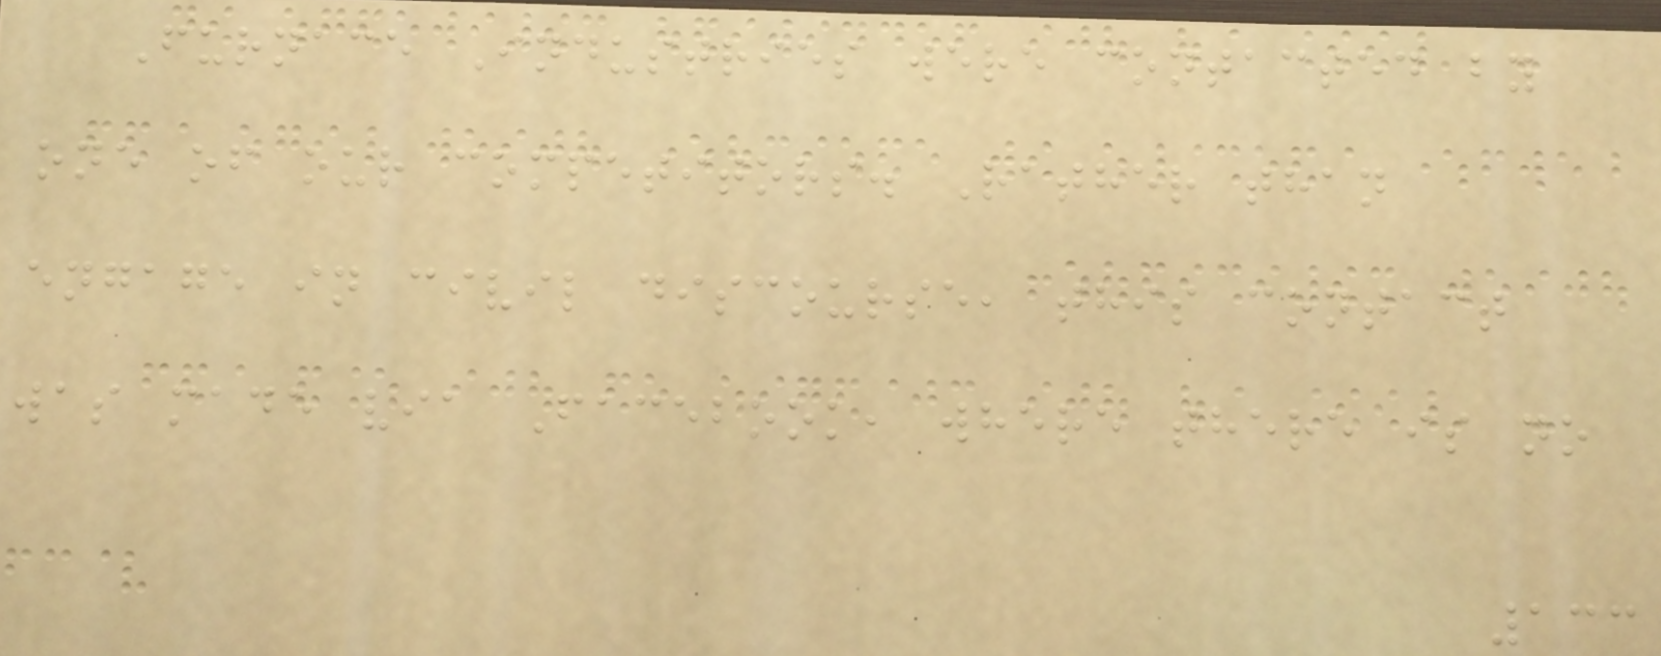Furnace Industries were contacted by
one of our competitors. Rather than
engage in civil discourse, this contact
was made via Facebook, where there is no
133
